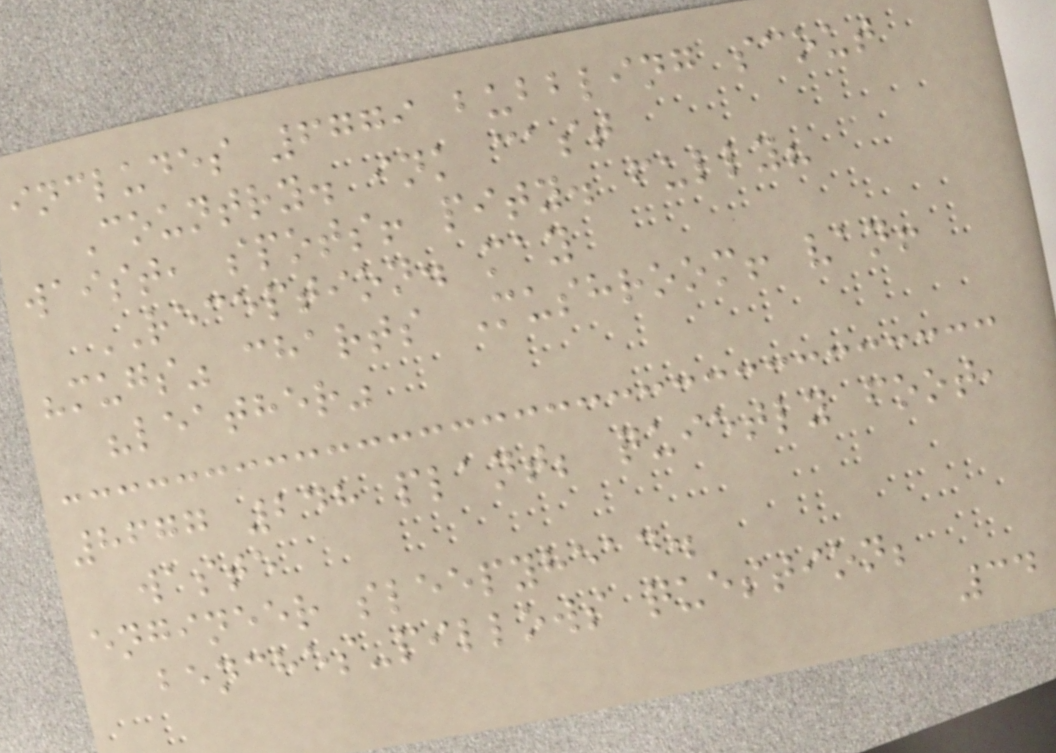includes 6779 bubbling scout
Country. ink cast
waist, spots! pity. fully?
RECEPTION. may
"mugs" charts Mushroom! van!
"leather"
8677 248 plant; quietly foot,
waste
engineer sleepyhead.
benches-pillows question;
34
